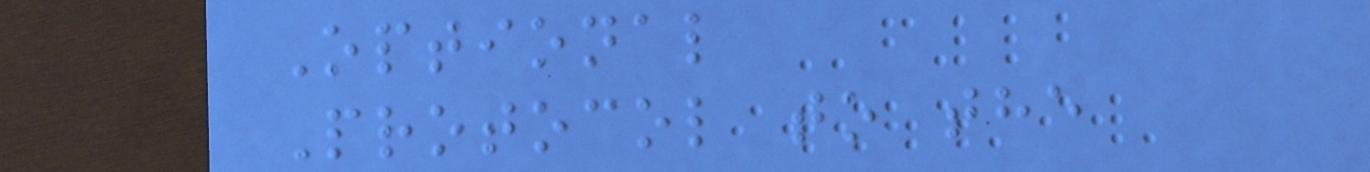Optional
Protocol to the
